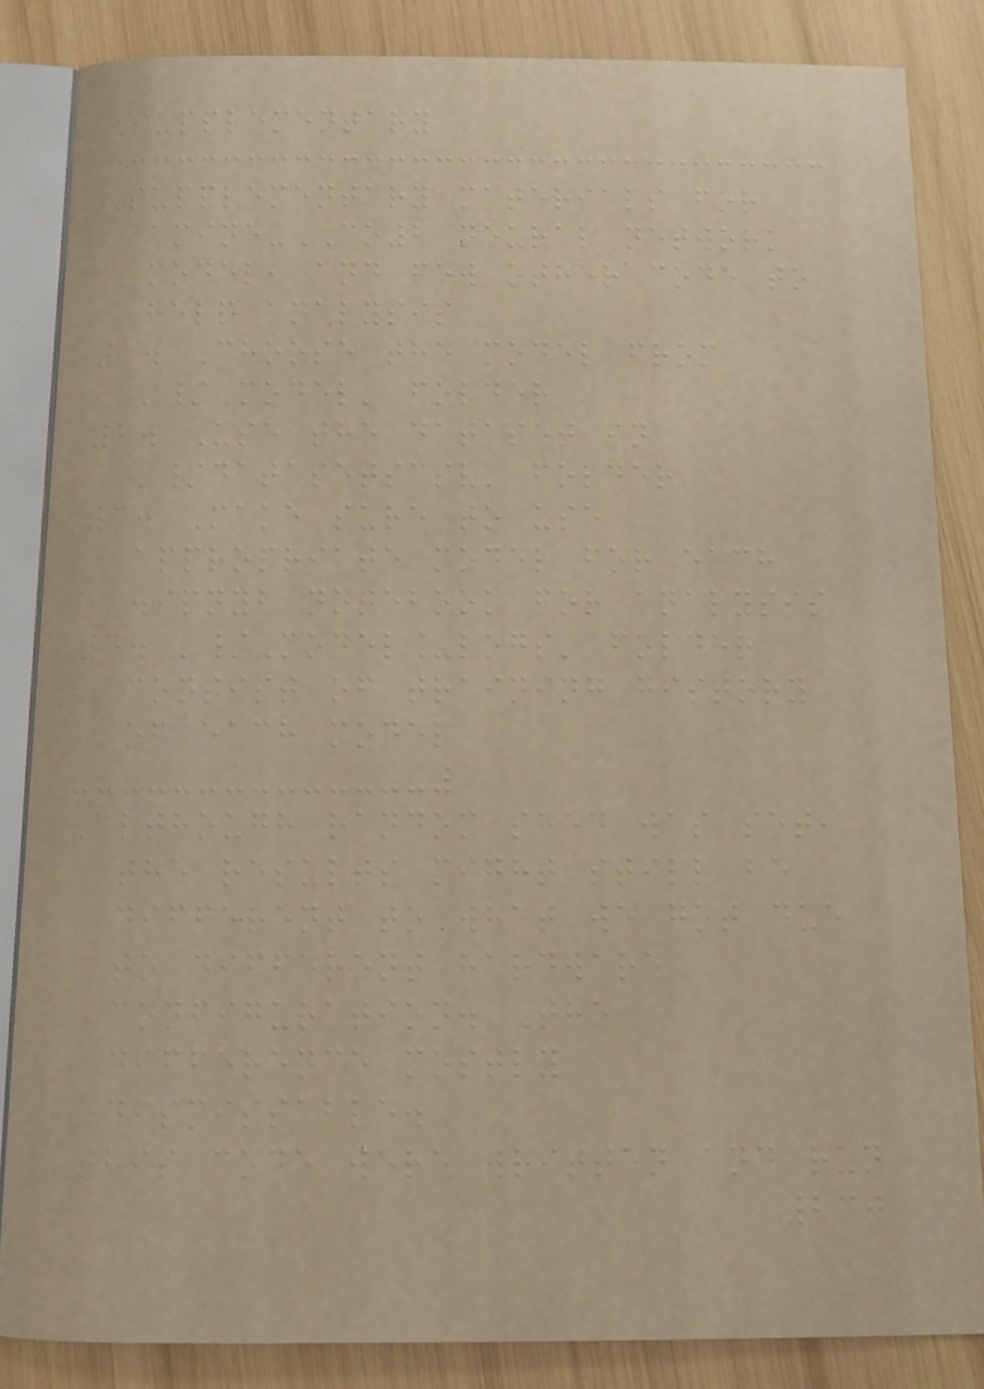Supplementary
Supplementary materials for
amine-CO2 neural network
model, and few other code to
help analysis
1. Choose the model from
'/Model' folder
2. Use the dataset in
'/datasetscsv' folder
3. Make sure to use
appropriate model for each
.ipnyb notebook for analysis
4. '/Model_logs' folder
consist of training history
of each model
Although random seed was set,
the results might still be
different to what we got due
to different hardware
configuration. The
difference mostly
dismissable.
This code were written and run
230
